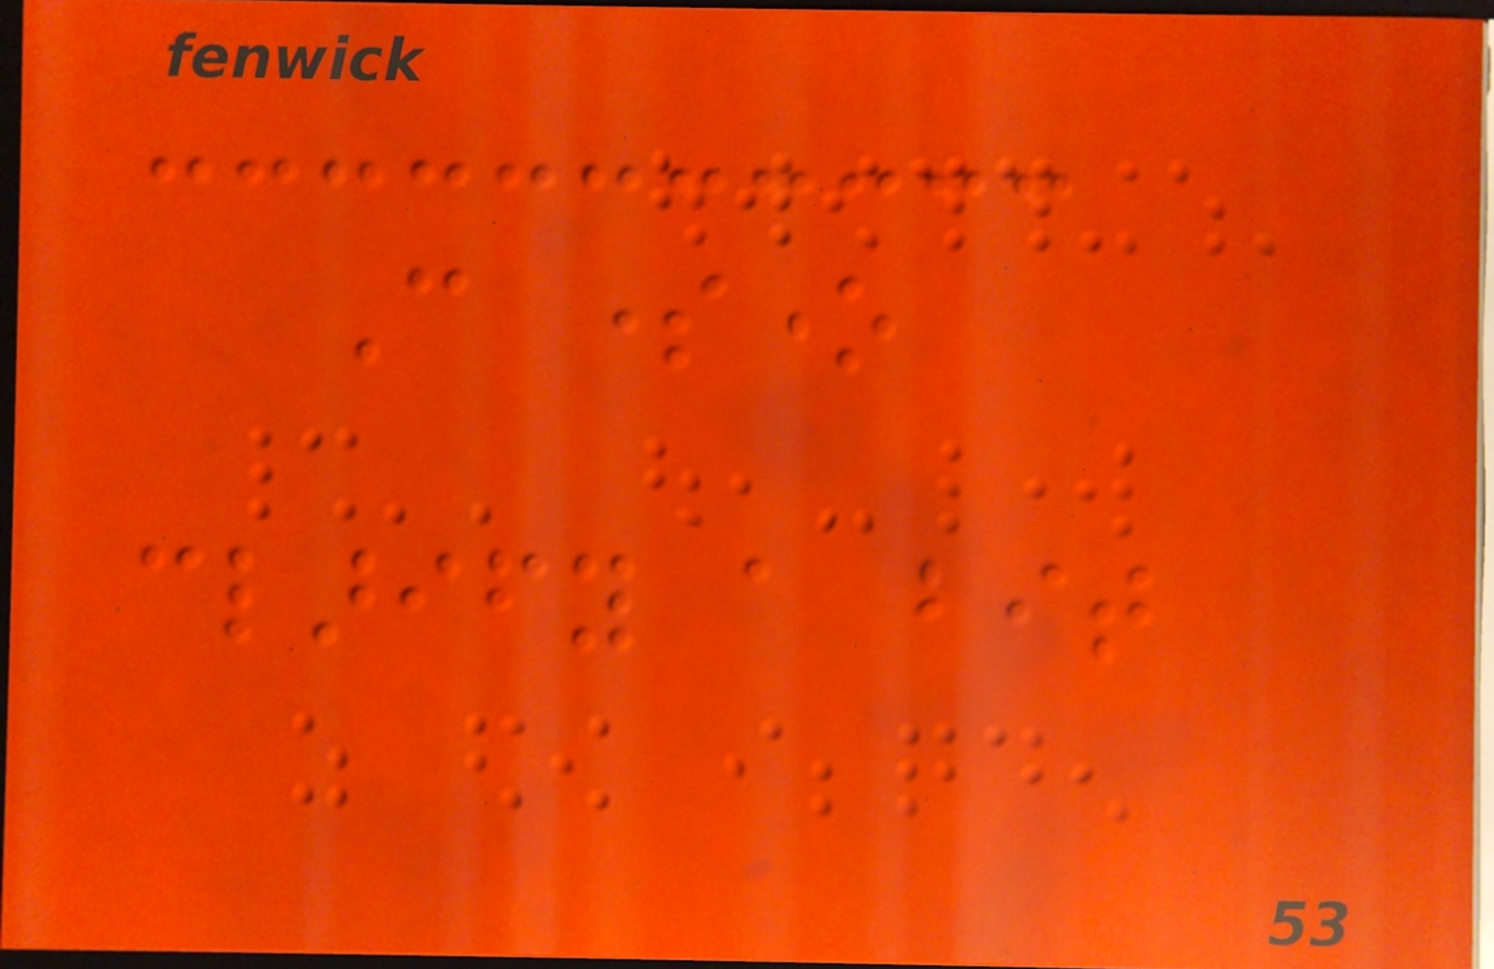Can someone
clarify a bit
